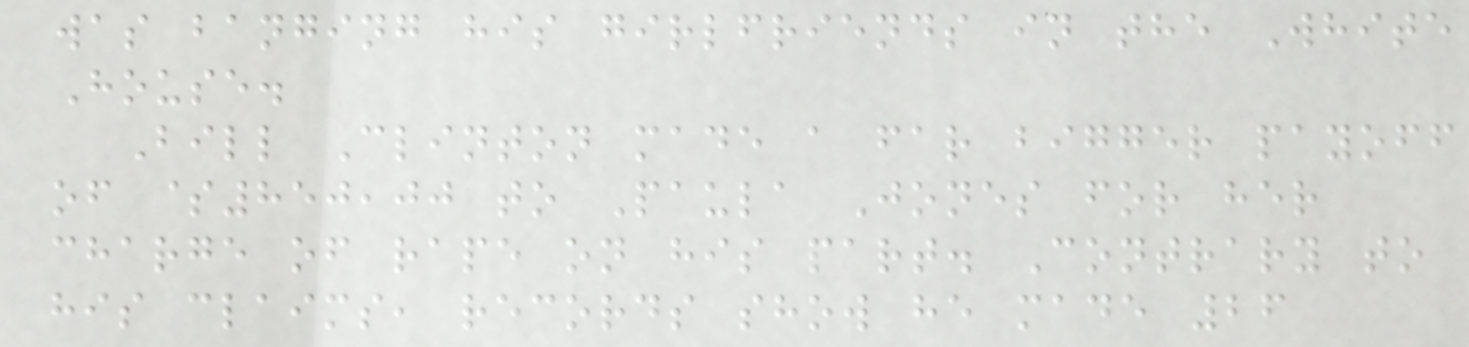was banging his girlfriends in the White
House.
Bill Clinton made a far bigger payoff
of $850,00 to Paula Jones for her
charge of rape on his part. Contrary to
his claims, records show he made 26
